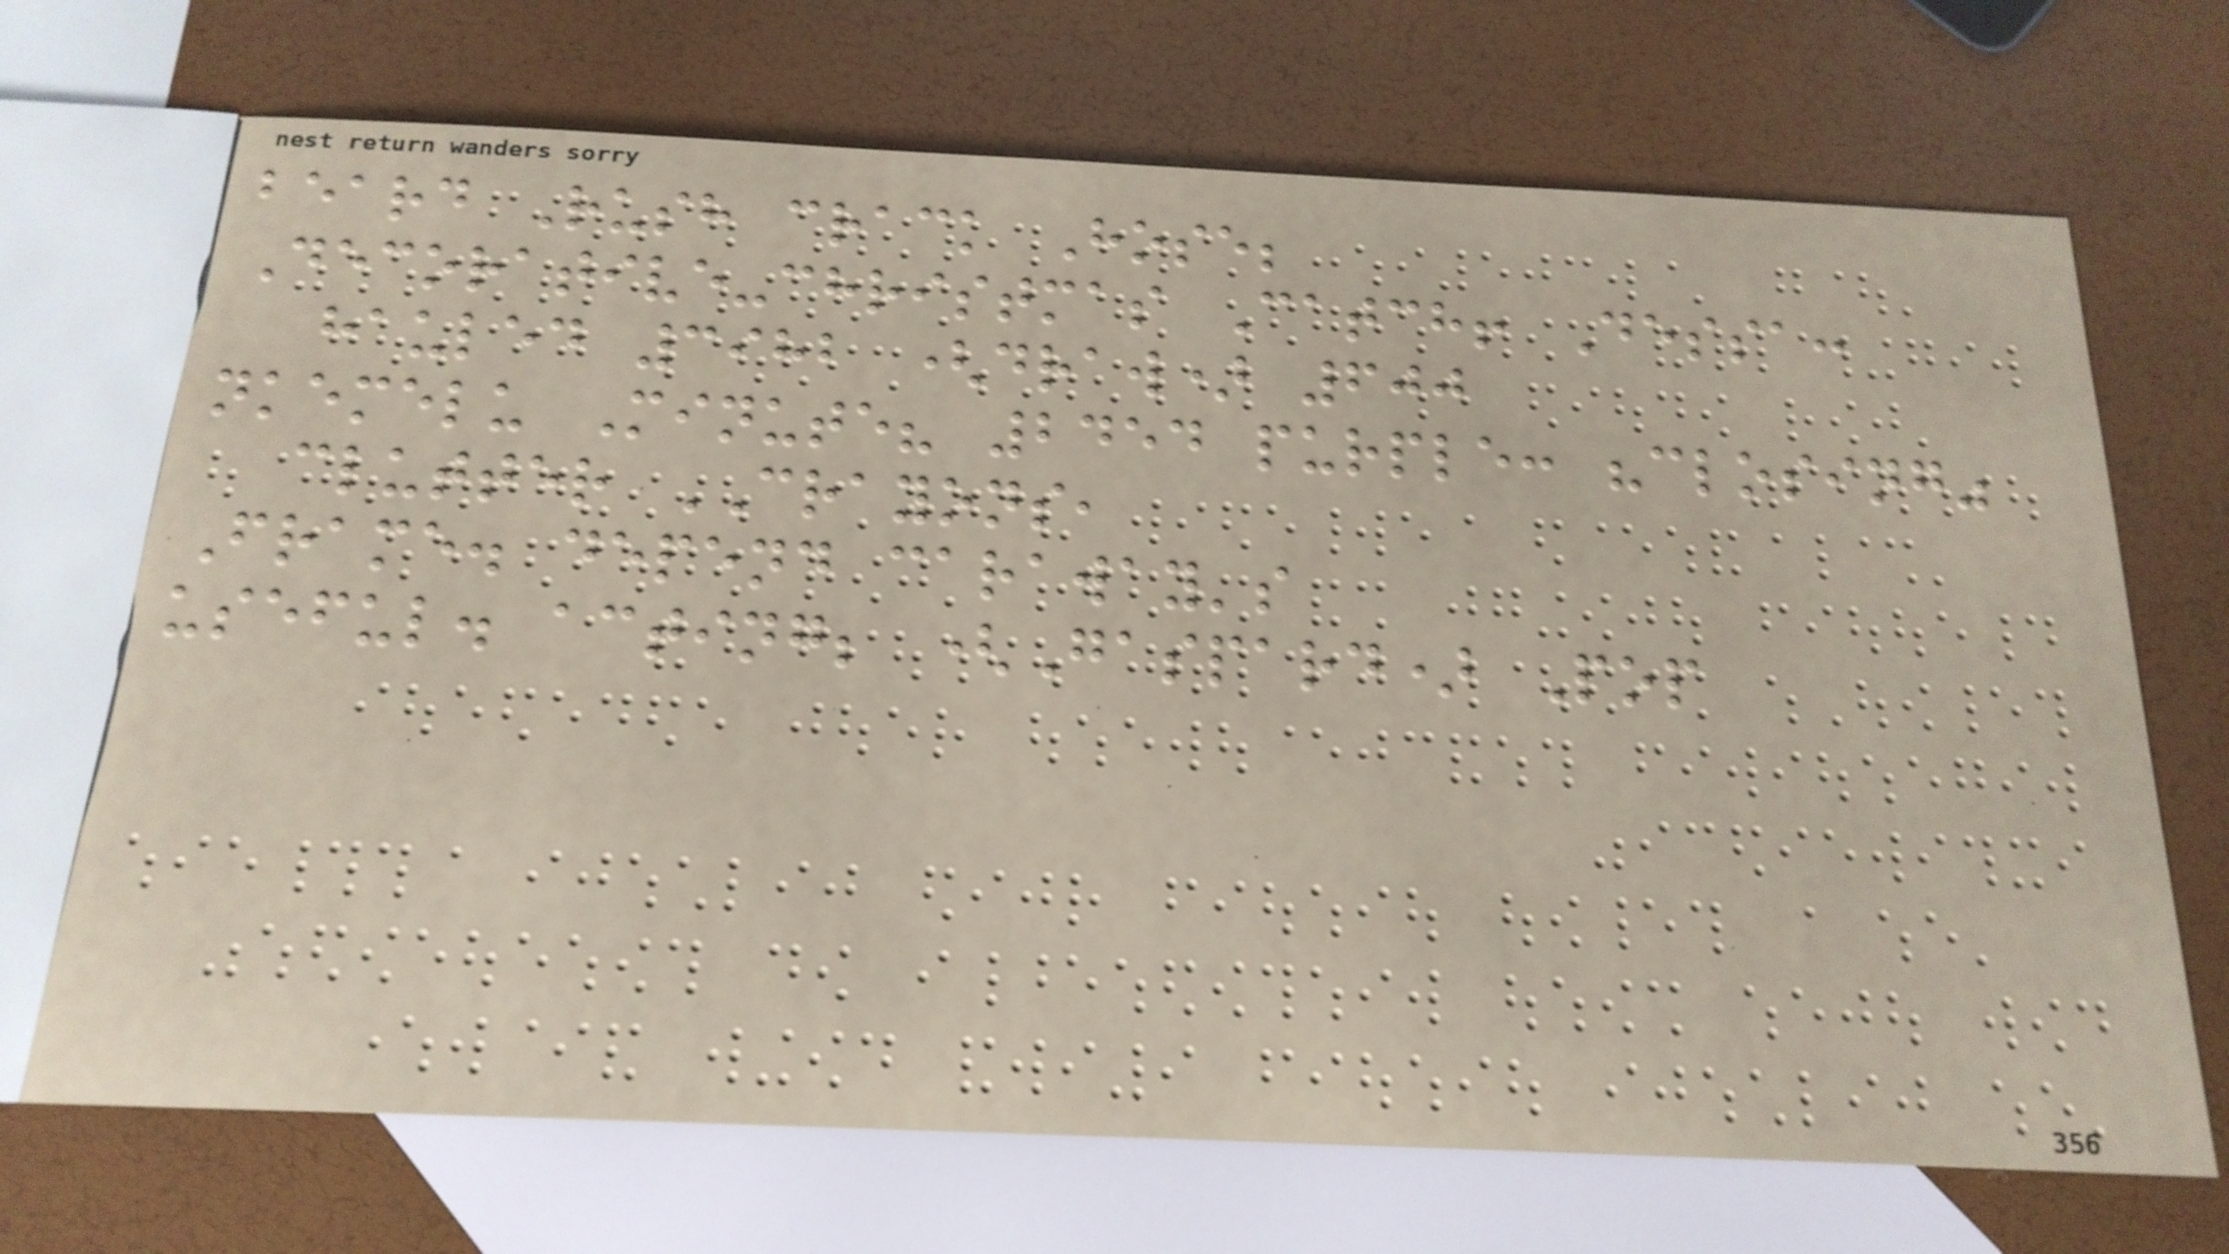beard Rush crack Hose;
Decorative-christmas Catch! Dessa:
hauled 3982 (draw) 600
nkemelu Minute? 2454 purple: "closing"
clutter CRAYONS,
Frame. depend caraway's
useful. acting; (Gaspard) Pop
